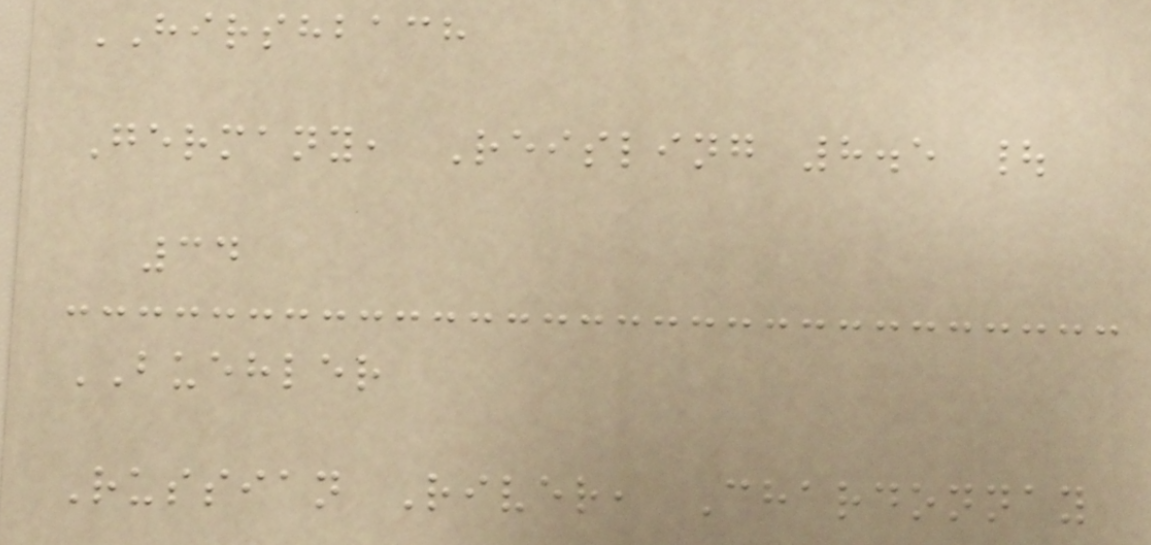HIRSHBACH
Germany, Reisling 8.5 |
34
BUEHLER
Russian River, Chardonnay
